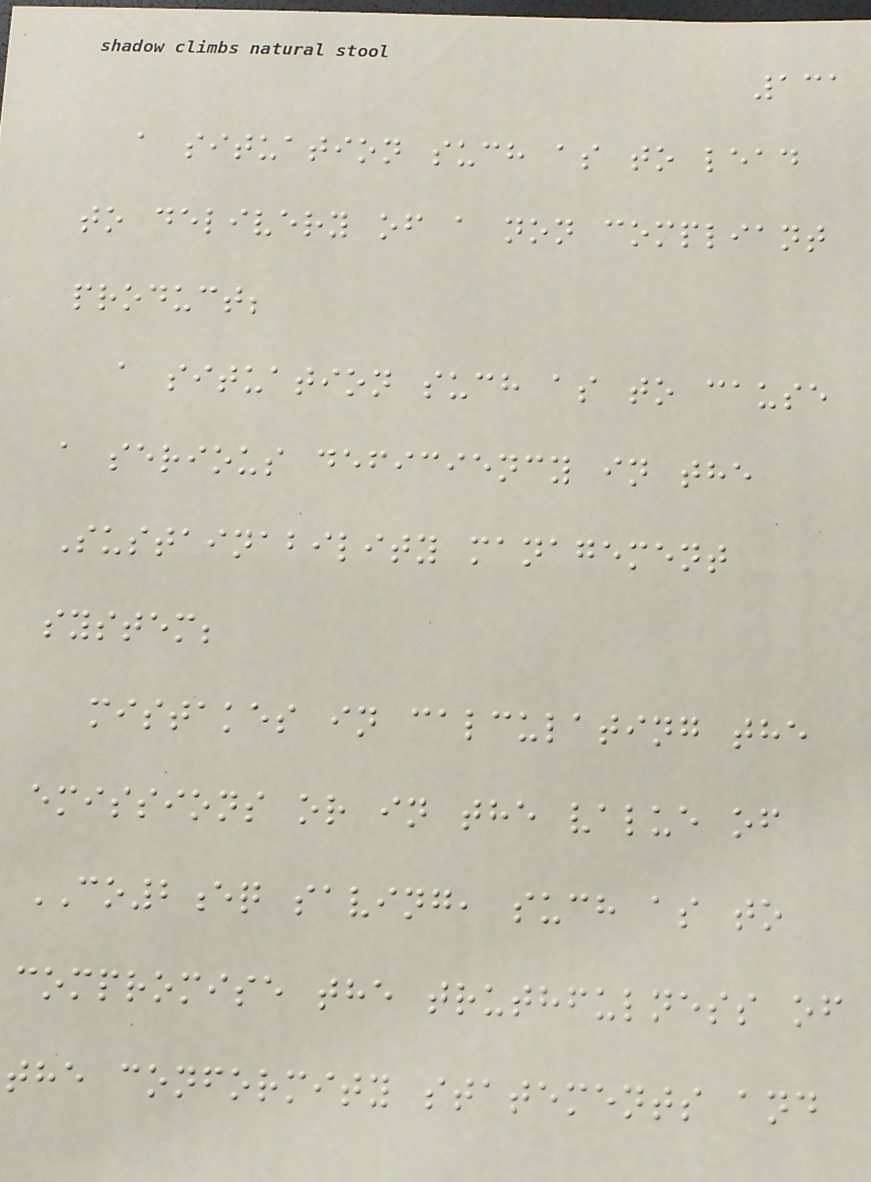131
a situation such as to lead
to delivery of a non compliant
product;
a situation such as to cause
a serious deficiency in the
Sustainability management
system;
mistakes in calculating the
emissions or in the value of
CO2eq saving, such as to
compromise the truthfulness of
the conformity statements and
